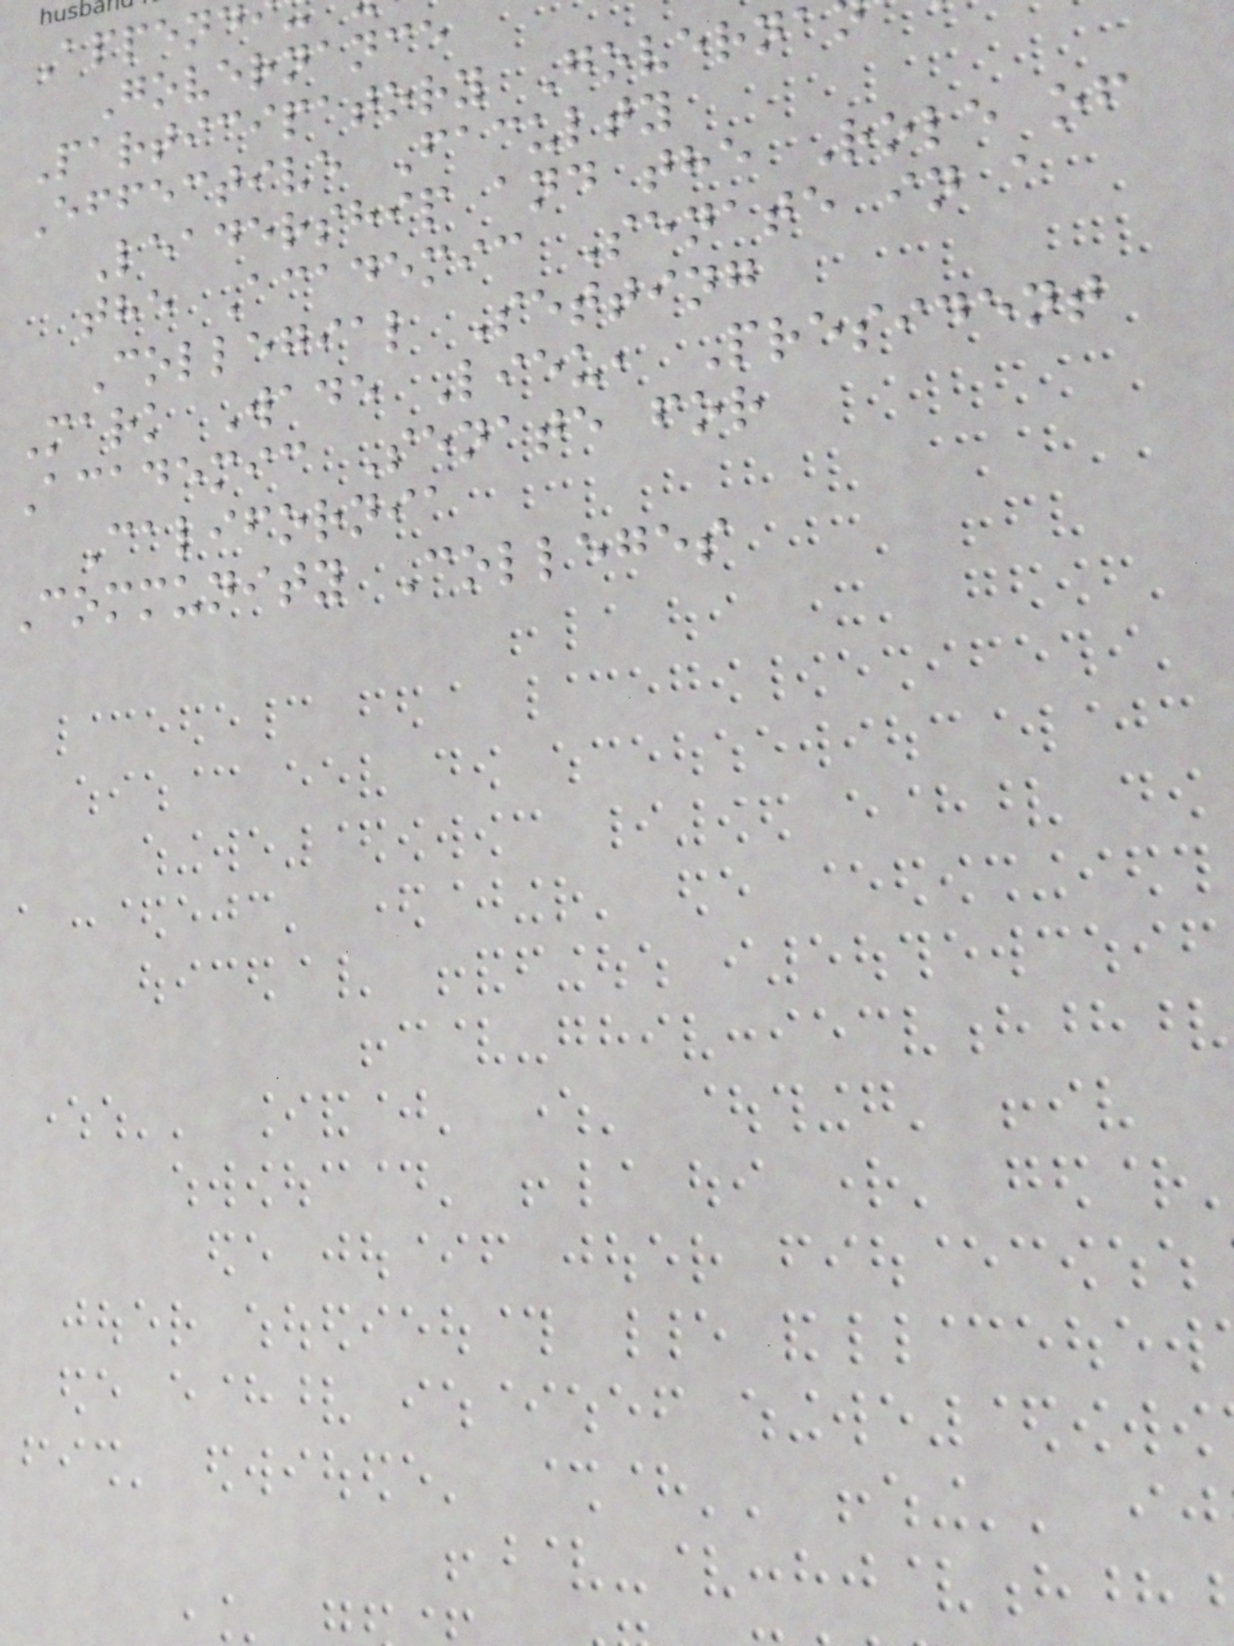Append
Governance
Participatory Governa
Effective Faculty
Leadership and the Role of
the Academic Senate in a
Collegial Setting
Mark Wade Lieu, President
Academic Senate for
California
Community Colleges
